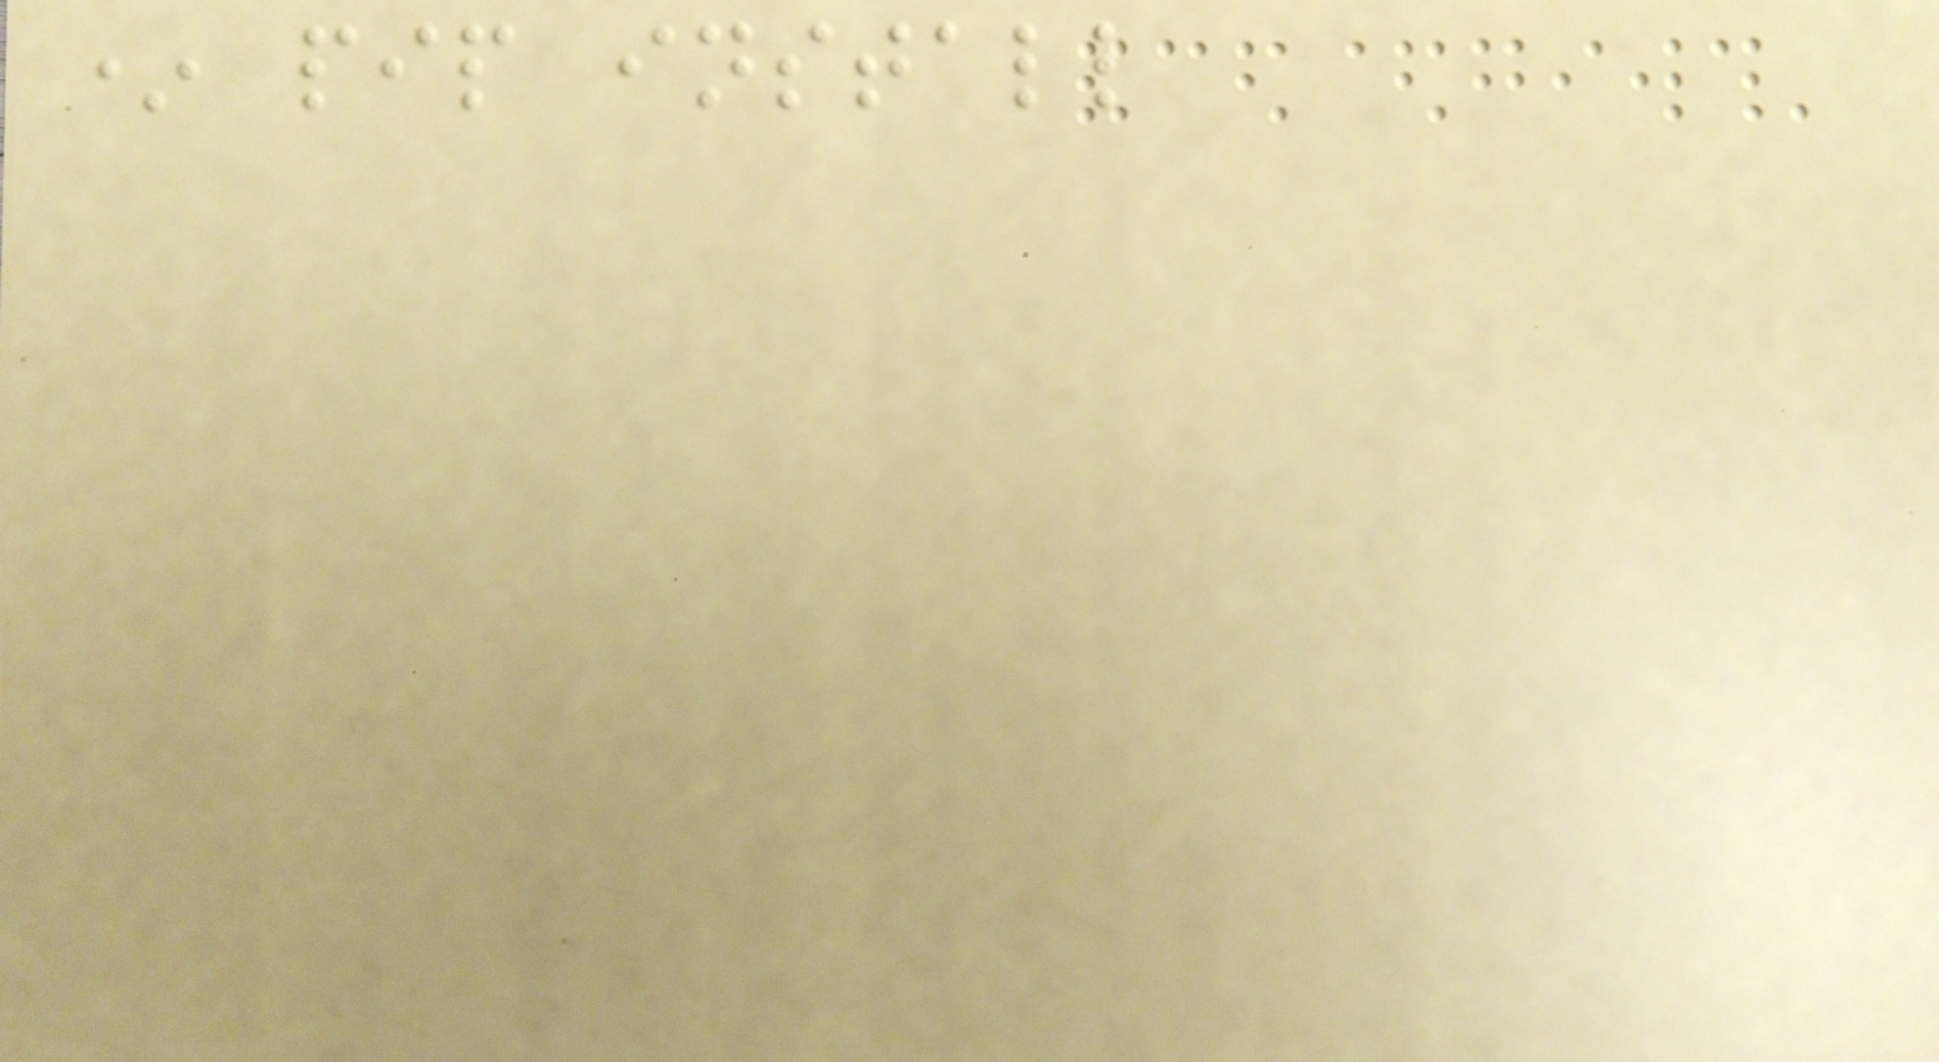* pip install
